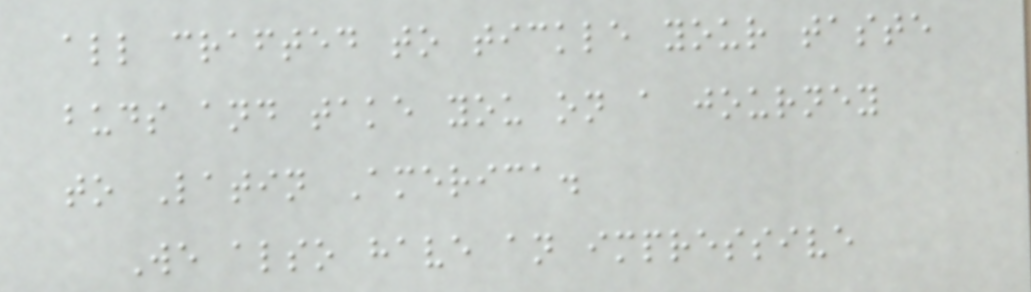all crafted to tickle your taste
buds and take you on a journey
to Latin America.
We also have an impressive
